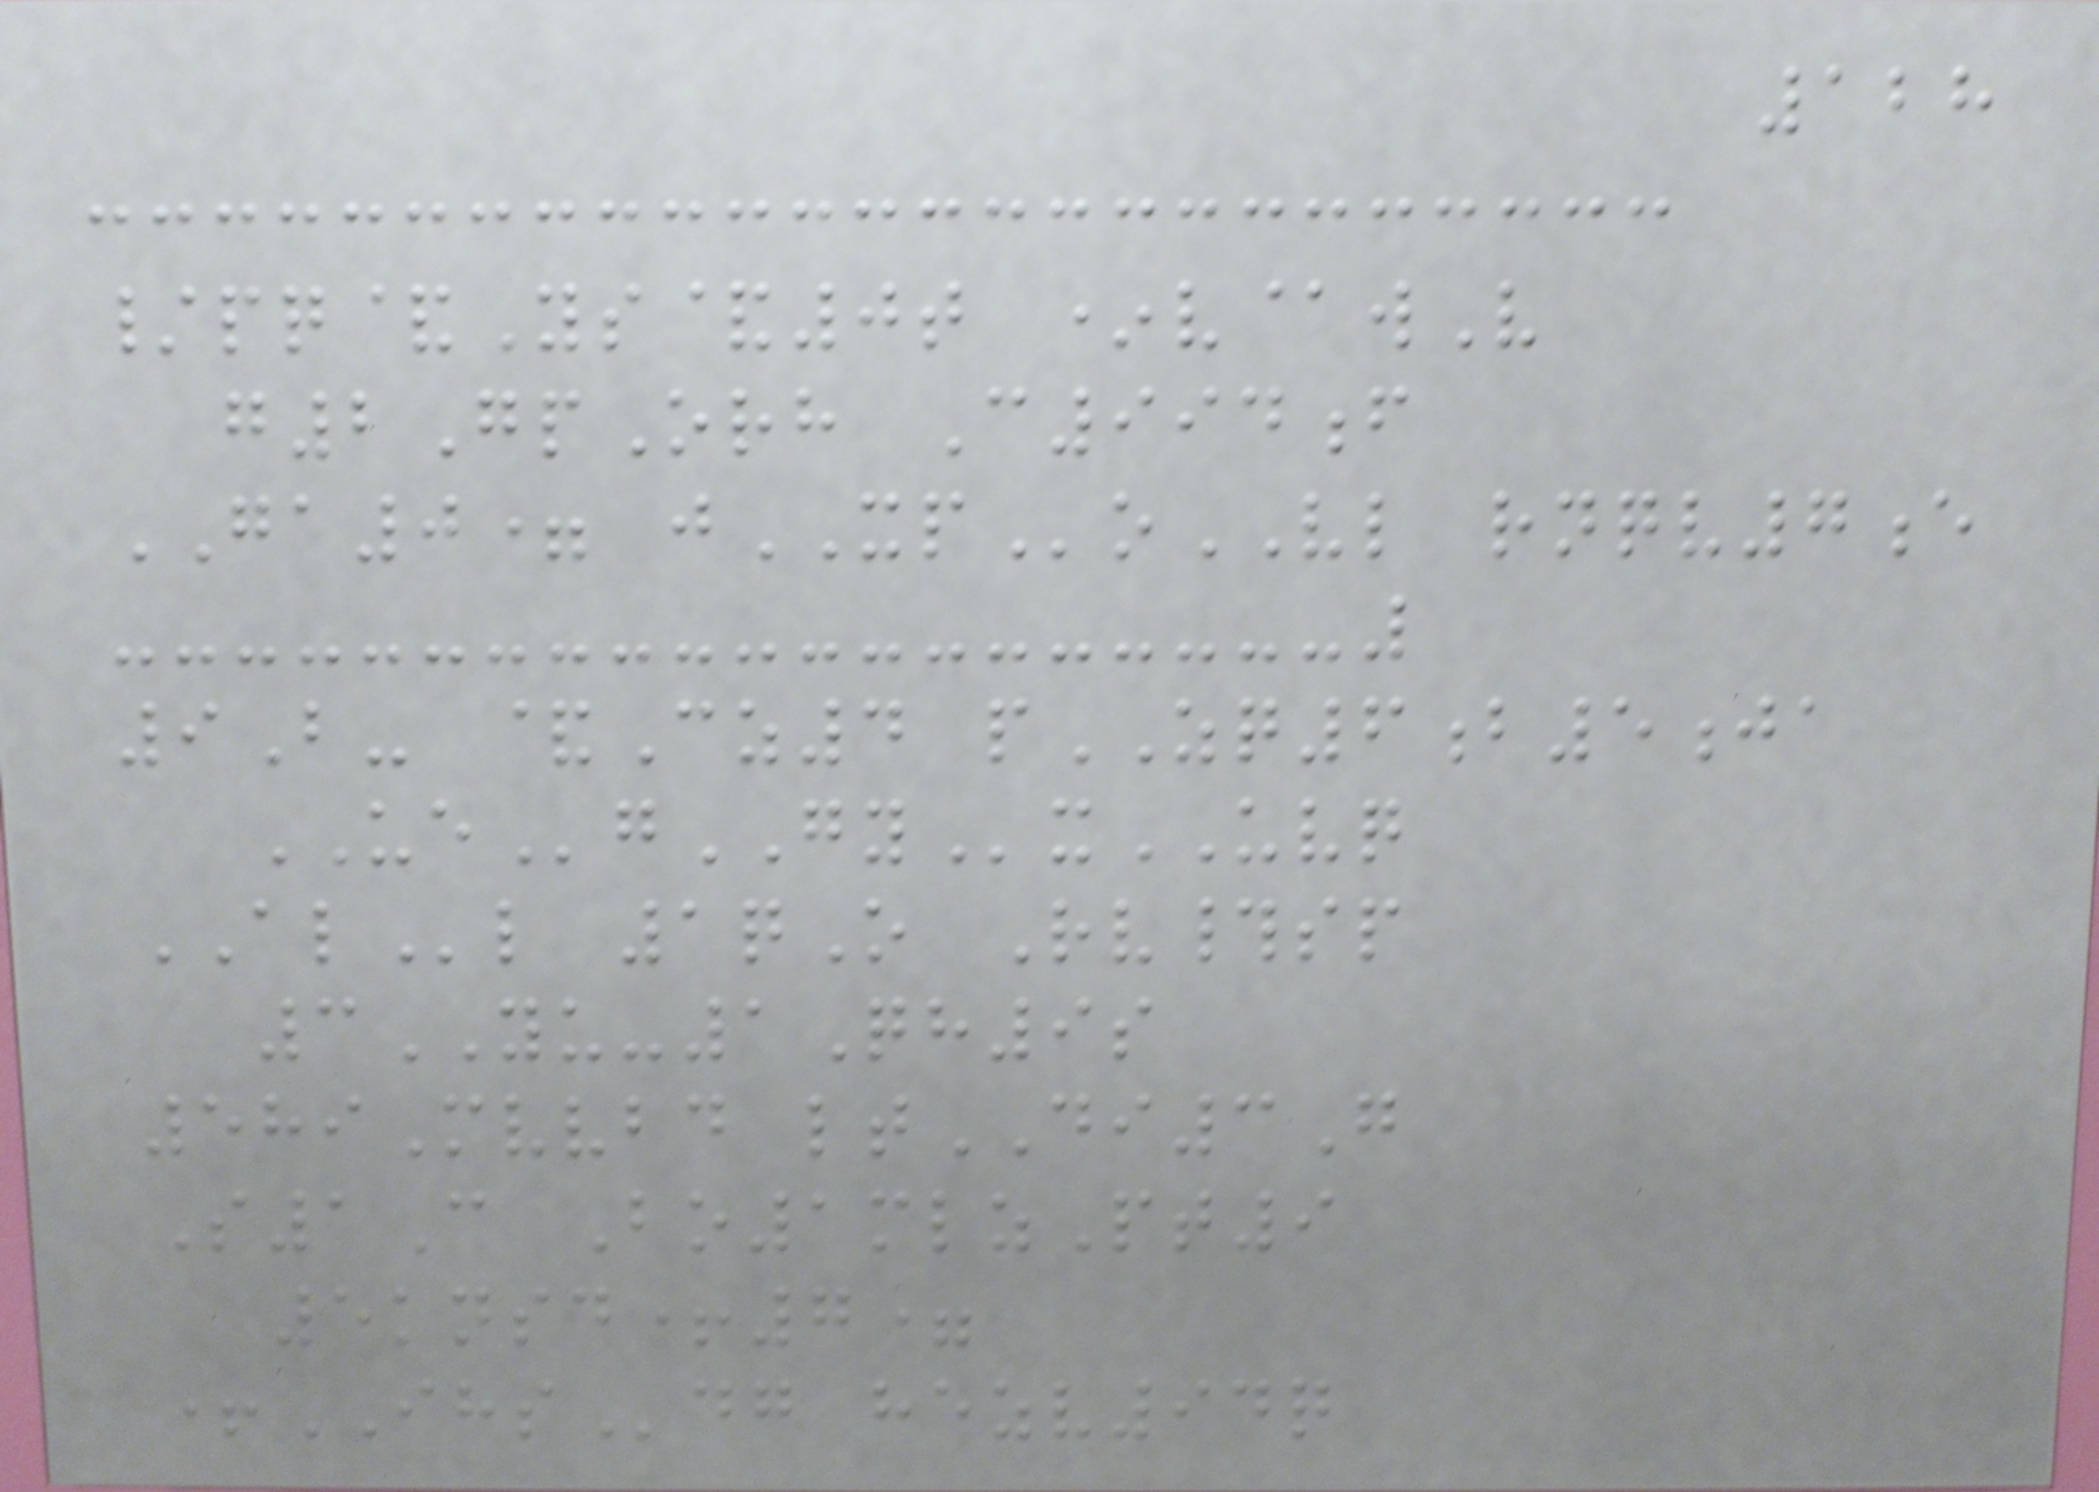128
/pq&Ys&0t *v@wV
g2GpOrh C994f
GA0= jXPoVL rnqv7e
9B- &Cz4 pZQ6b5ja
UEgGYxUVQ
ALl 1qO Rv#sp
3YU-1Qh9s
589Mvvbd ltDI3G
S1C Bo1mlzPt9
5knsd+7=
+IHSdg hezv94q
